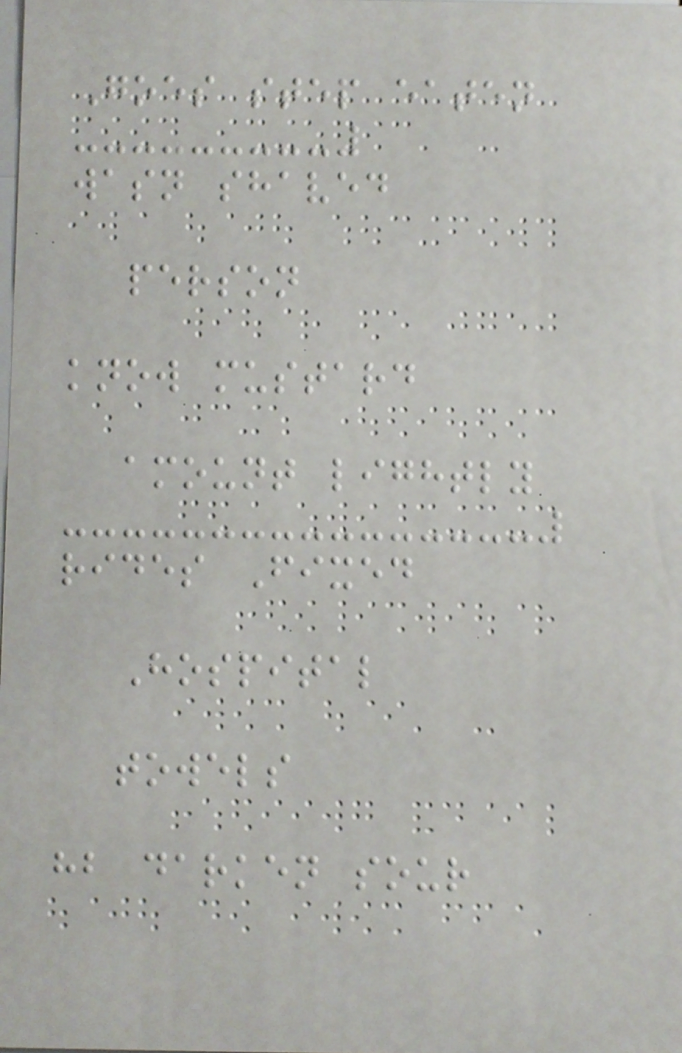Goes step eaten
wasn shaved
person
know mustard
amount lightly
rides Fixed
Hospital
towels
hb darken sour
